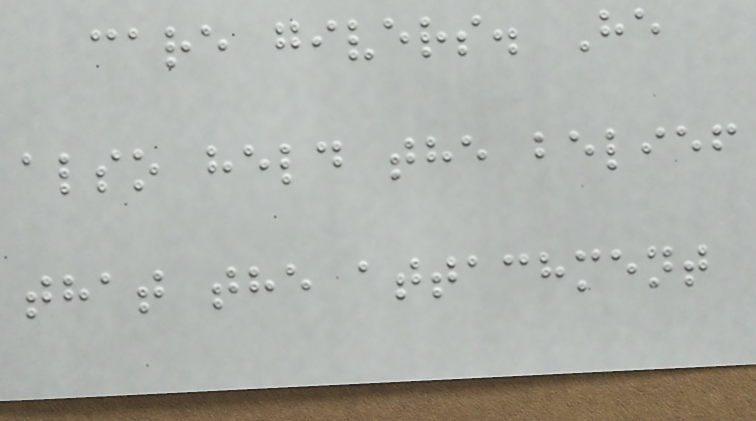care givers. He
also held the belief
that the attachment
